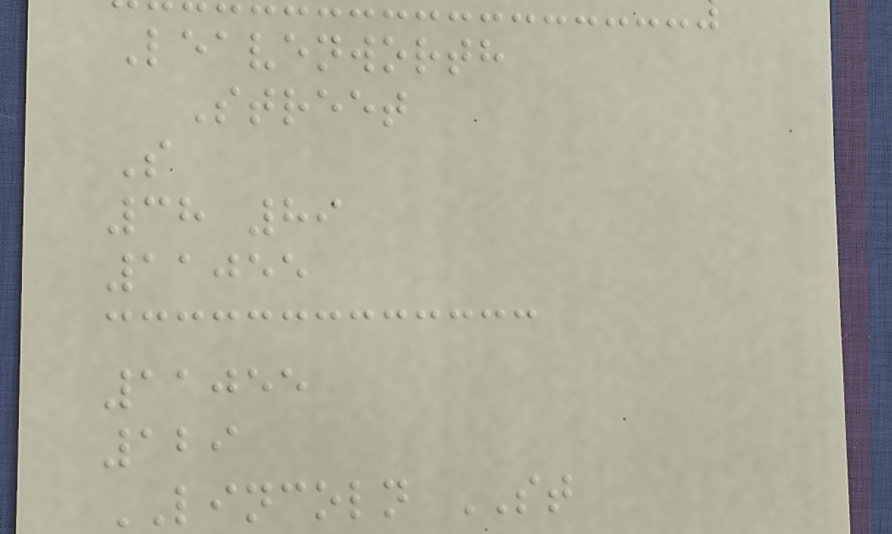Leavenworth
Street
S
38 89
11055
11055
129
LINCOLN ST
